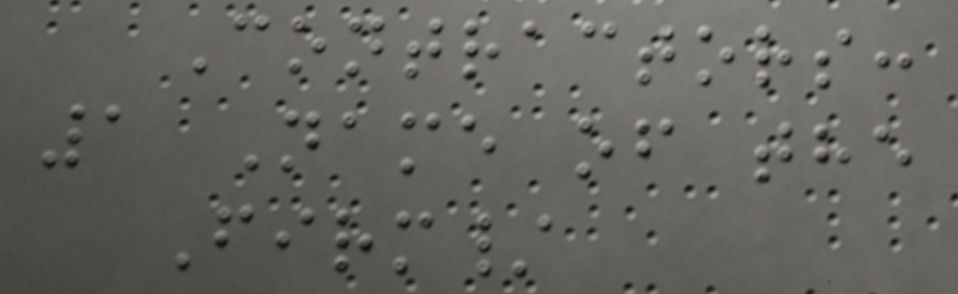Contractors:
1 Name of the
Firm/
